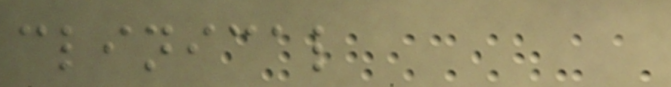clinical
